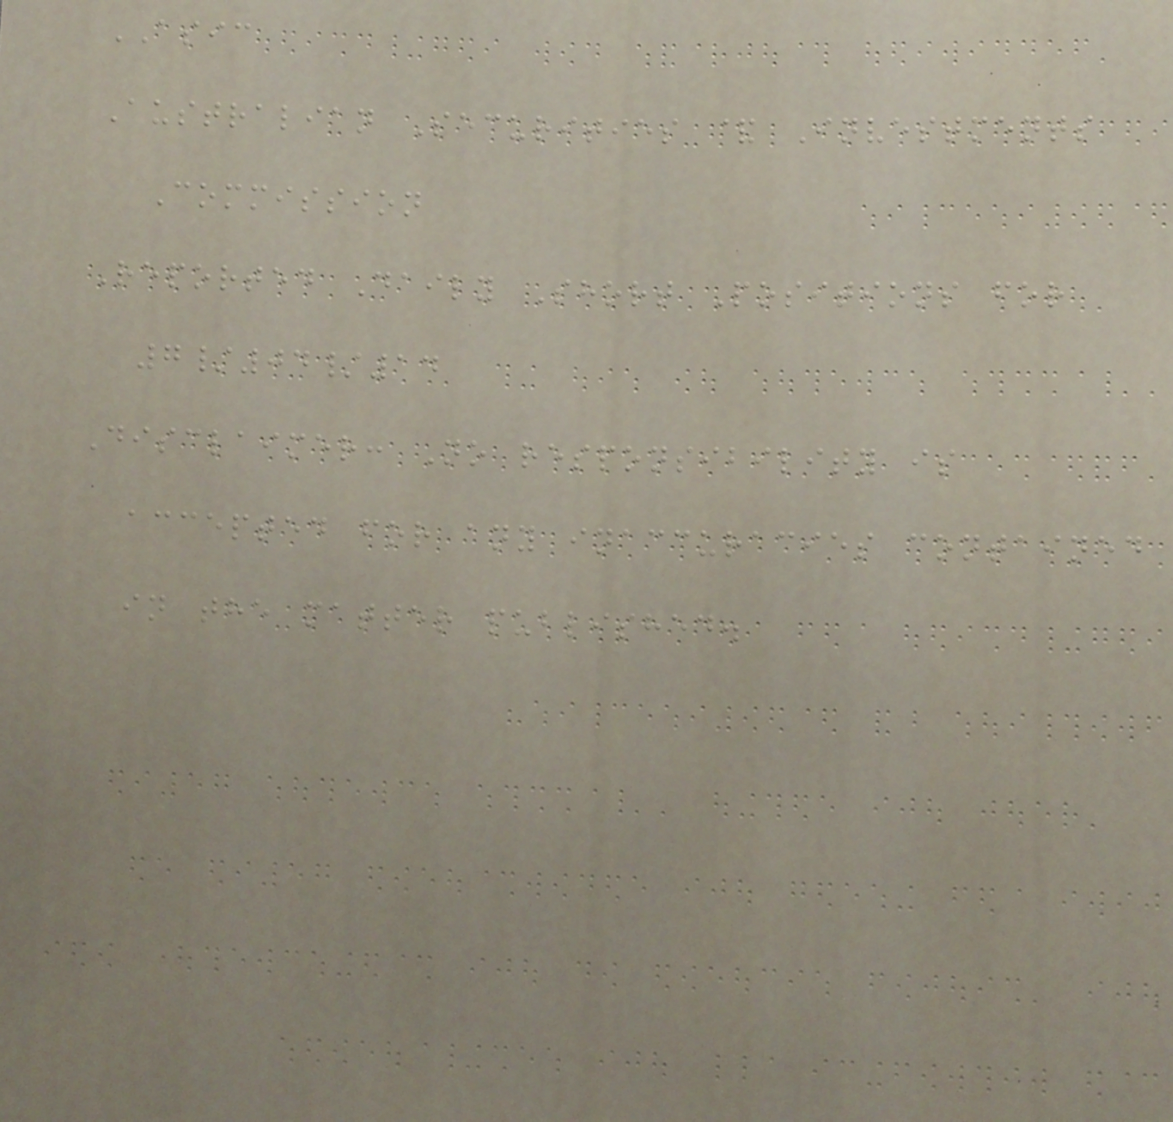ASIC
Australian Securities & Investments
Commission
Reported Daily Short Positions for
7/04/14
Disclaimer: No responsibility is
accepted for any inaccuracies contained
in the matter published.
